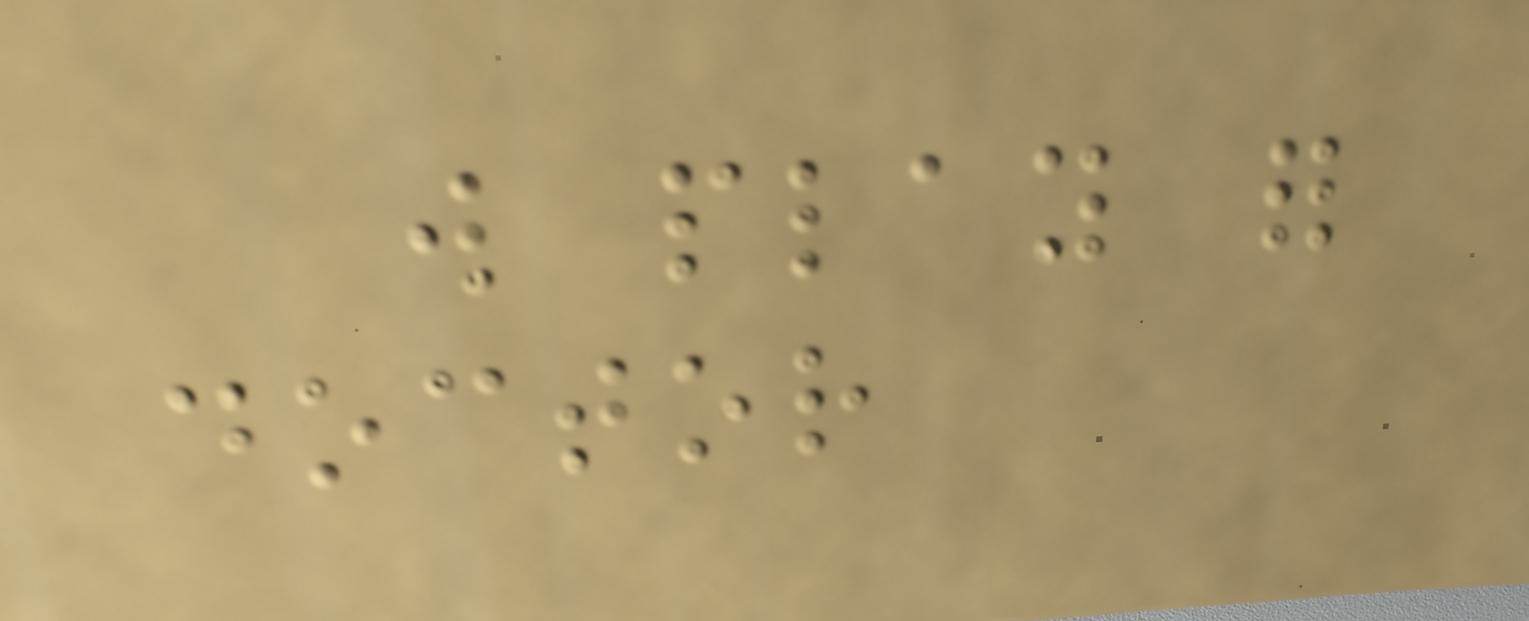will play for
doctor
